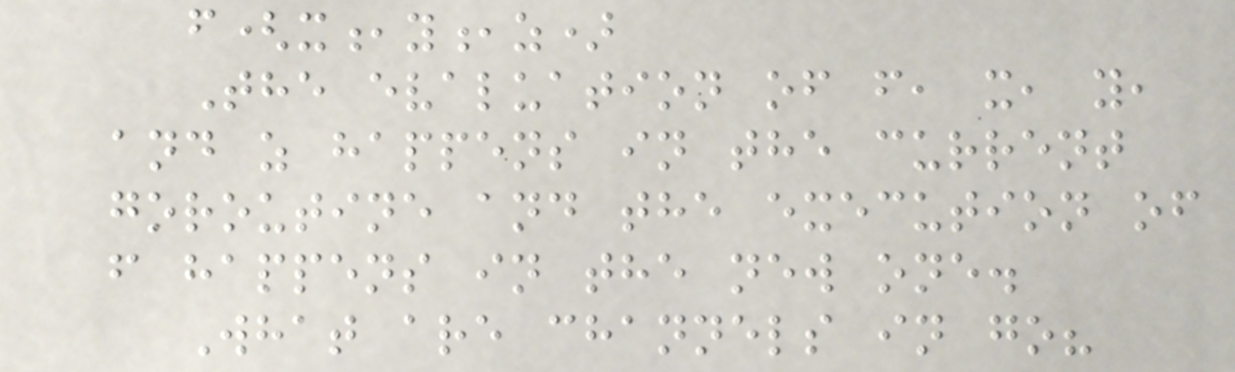f(x,y,z)
The evaluation of f, x, y,
and z happens in the current
goroutine and the execution of
f happens in the new one.
What are channels in go?
